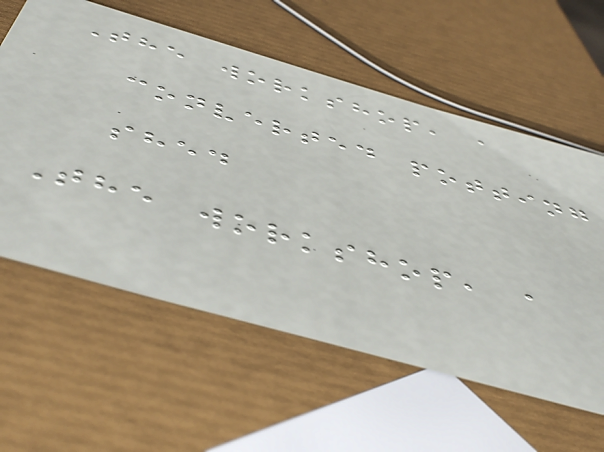The workshop, a
converted potting
shed
The workshop, a
